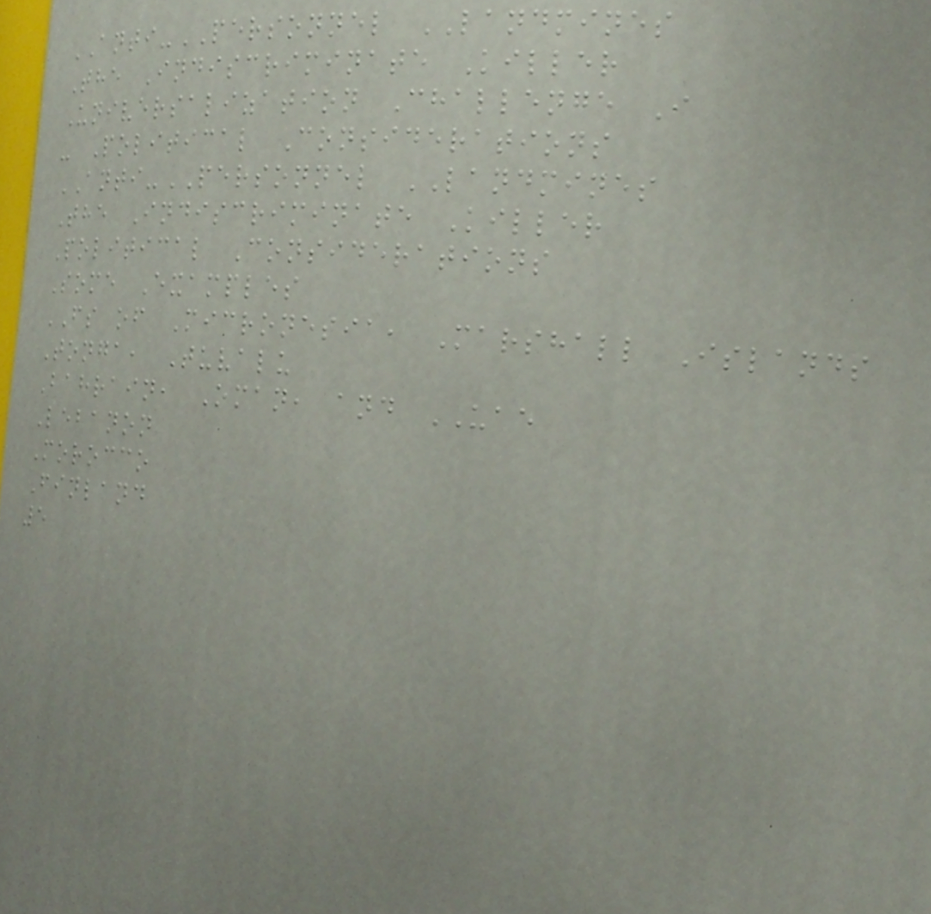ANTI-PERSONNEL LANDMINES
The Indiscriminate Killer
Universalization Challenge I
- Political Considerations
ANTI-PERSONNEL LANDMINES
The Indiscriminate Killer
Political Considerations
Some Examples
FS of Micronesia, Marshall Islands
Tonga, Tuvalu
Bahrain, Oman, and UAE
Lebanon
Morocco
Finland
5
